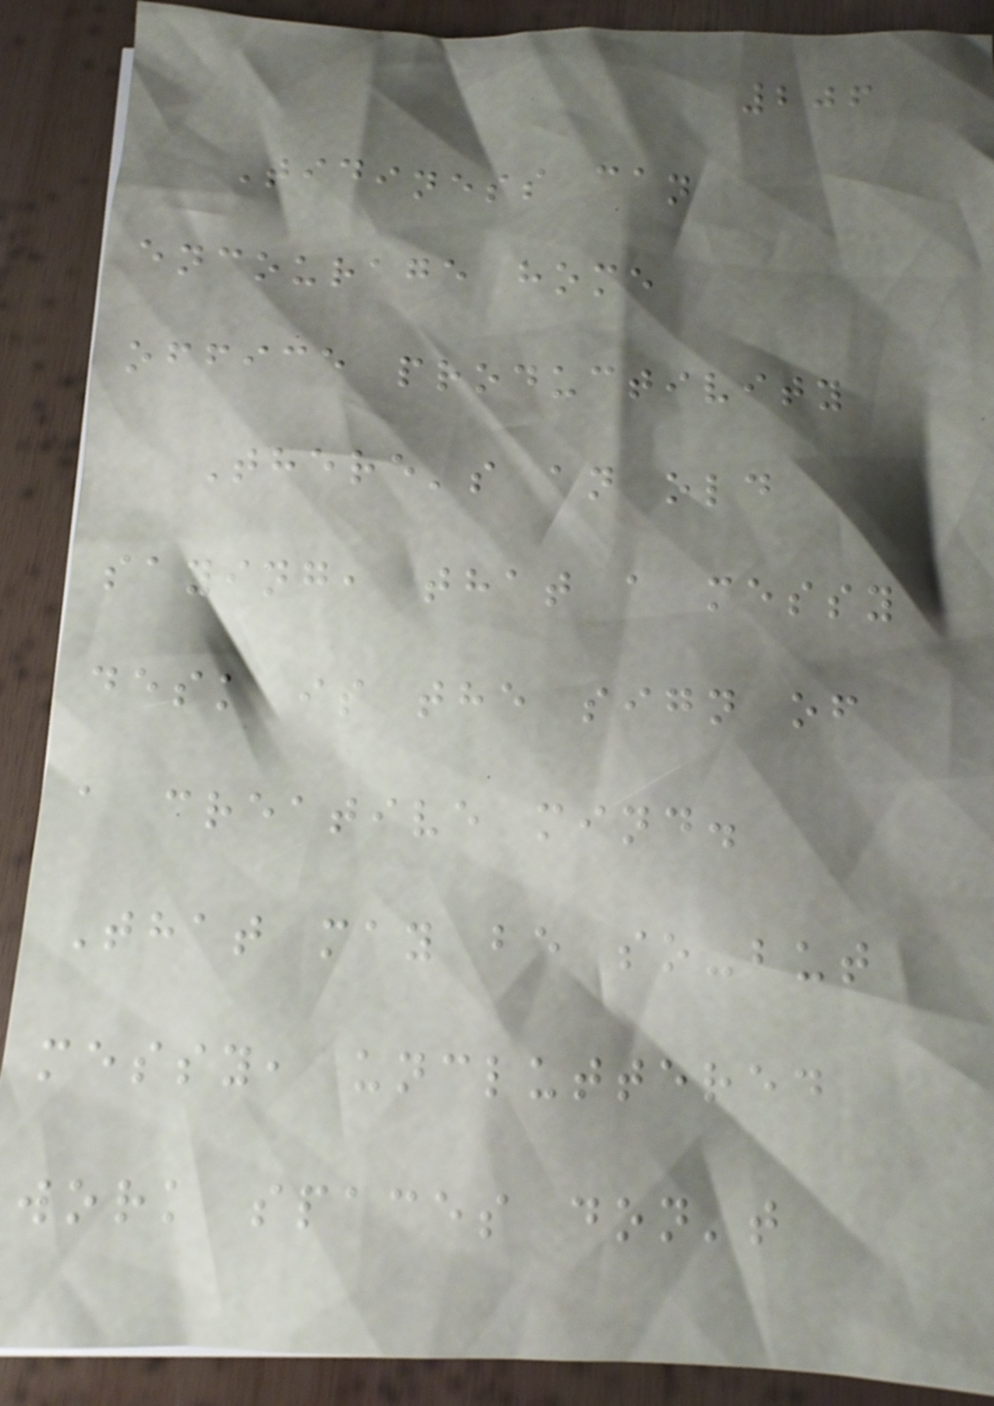206
Tidiness can
encourage home
office productivity
There's an old
saying, that a messy
desk is the sign of
a creative mind.
That may be so-but
messy, uncluttered
work spaces don't
